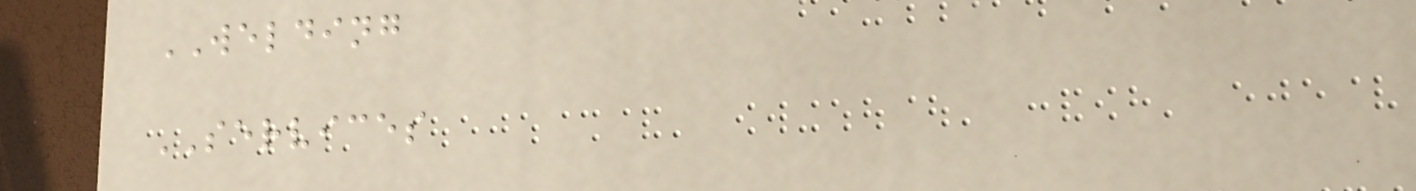WELDING
SERVICES
